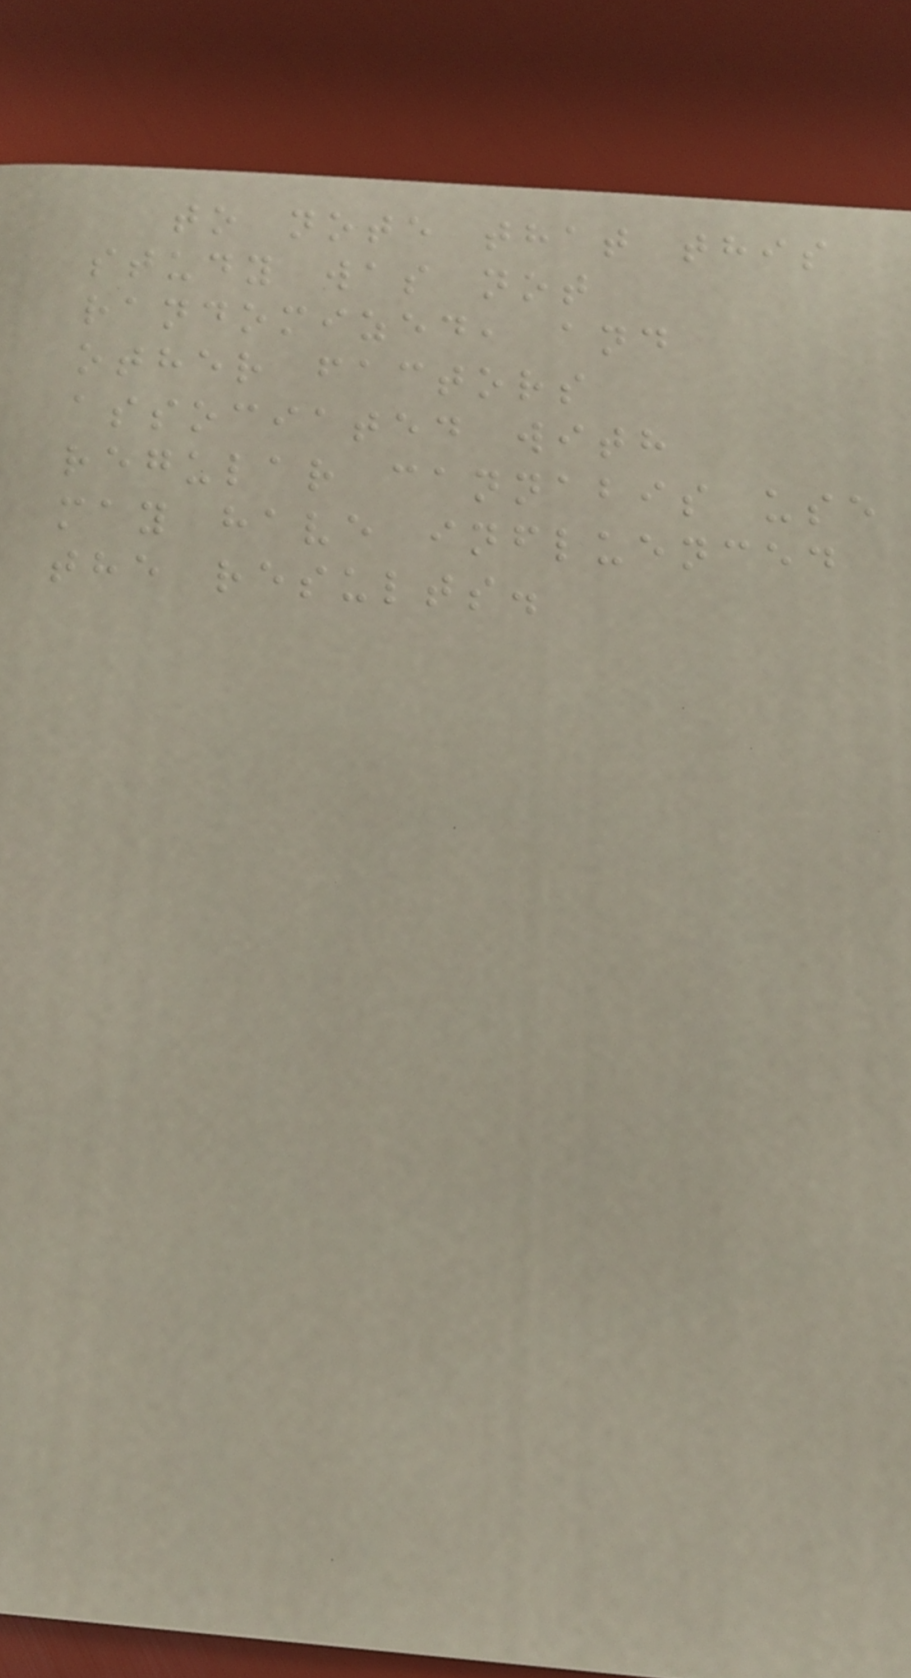to note that this
study was not
randomized, and
other factors
associated with
regular cannabis use
may have influenced
the results.
